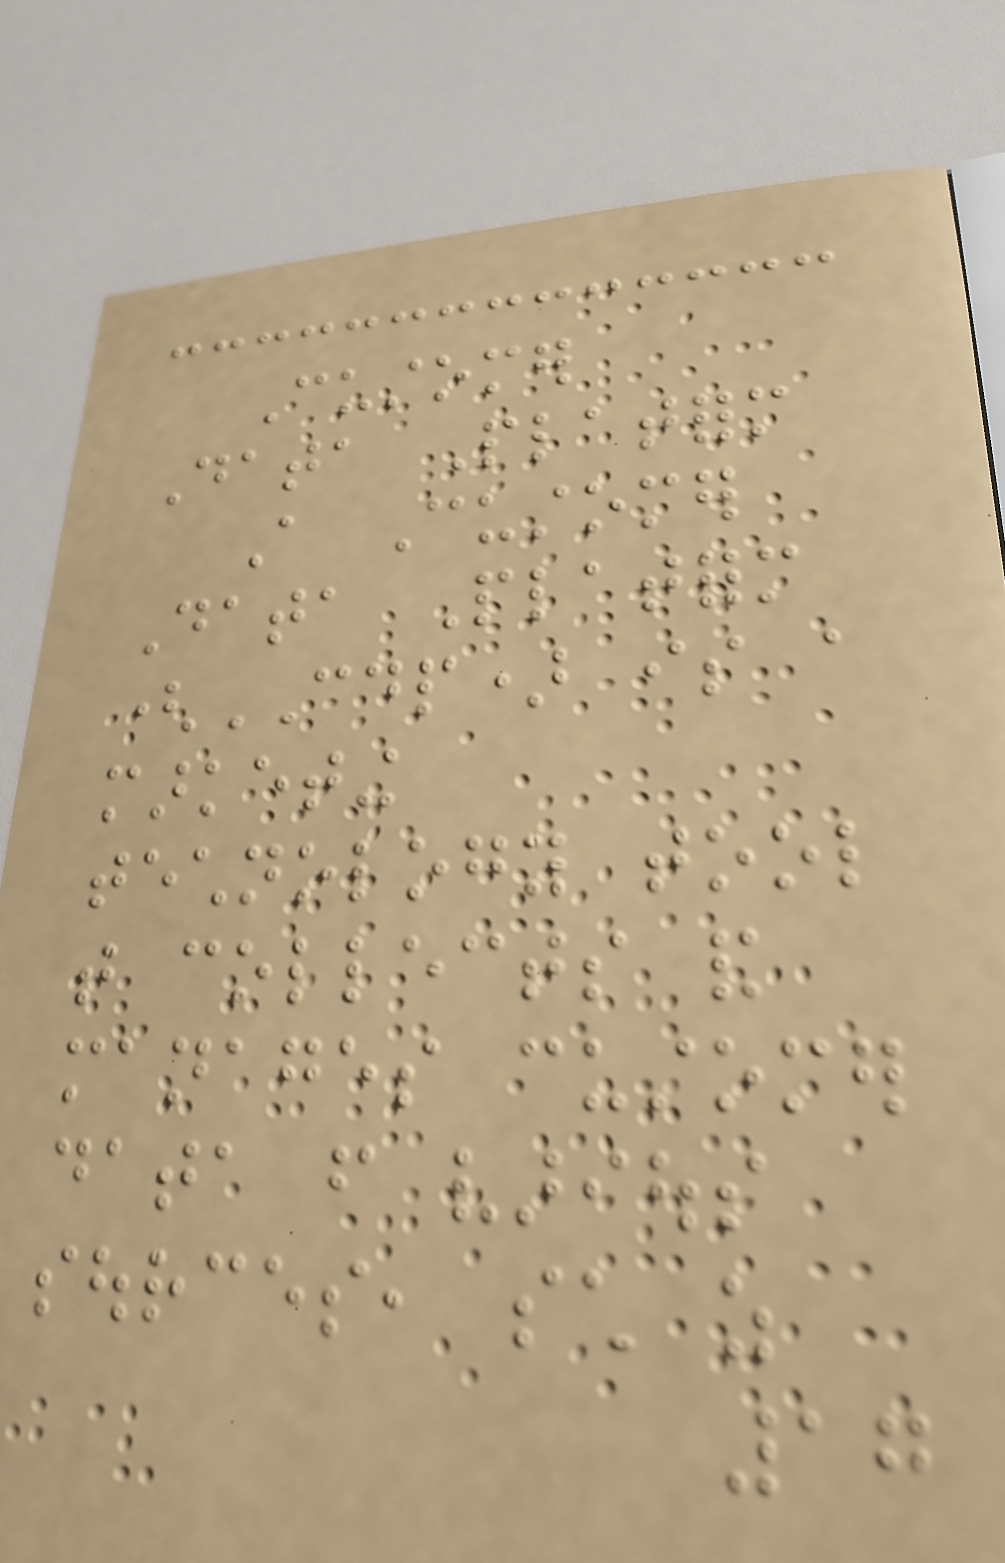Customer
Data Platform
A Customer
Data Platform
(CDP) is a
marketing
technology tool
that collects and
manages customer
data from various
sources, such as
17
